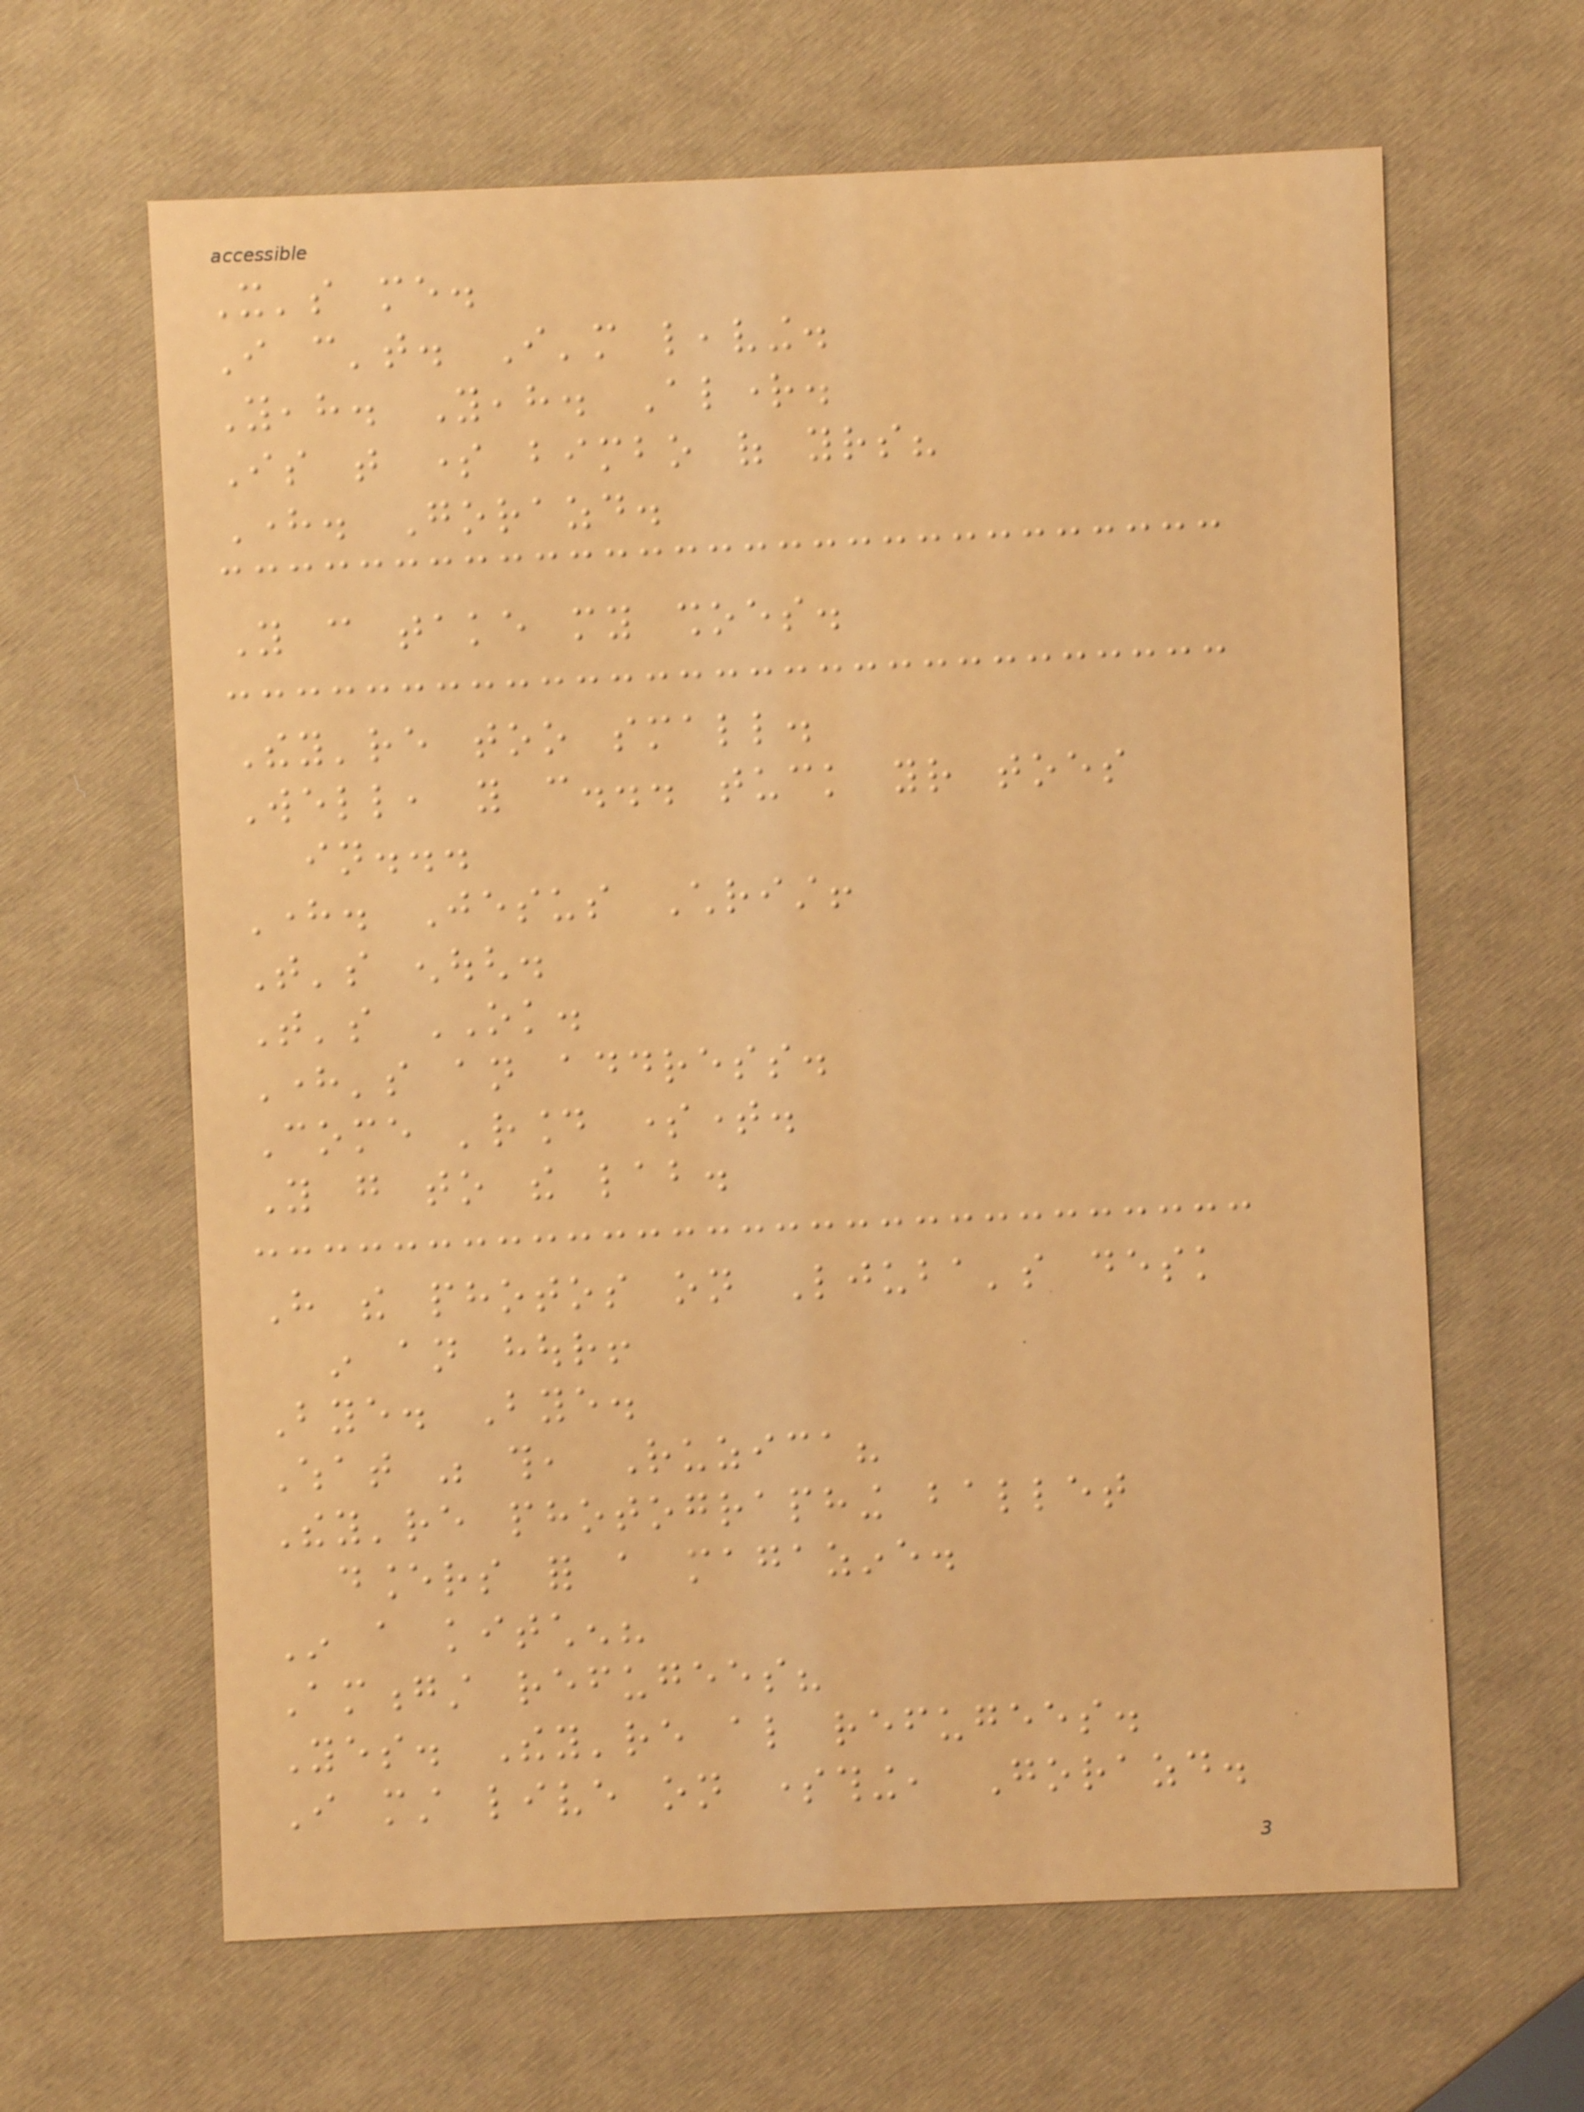It's me.
I can't. I'm leaving.
Yeah. Yeah. Alright.
Is that some bimbo of yours?
Here. Gorazd.
You can take my shoes.
They're too small.
Well, you can... tuck your toes
in...
Here. Jesus Christ!
That's enough.
That's OK.
Here's an address.
Come 'round sometime.
You go to the lab.
Have the photos on Ljuba's desk
in an hour!
Bye. Bye.
What was this, Ruzica?
They're photographing ballet
dancers for a magazine.
In a kitchen?
Amongst refugees?
Yes. They're also refugees.
I must live on something, Gorazd.
